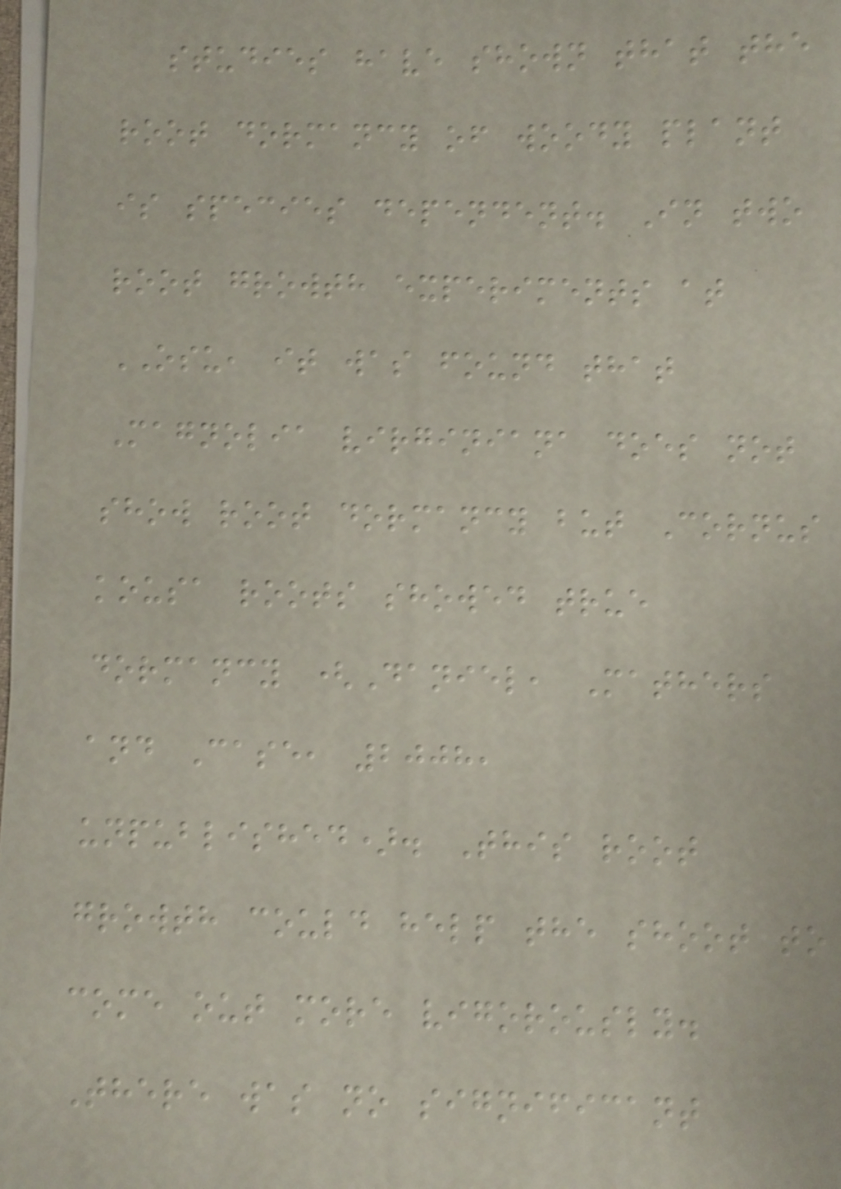studies have shown that the
root dormancy of woody plant
is species dependent. In two
root growth experiments at
OSU, it was found that
Magnolia virginiana does not
show root dormancy but Cornus
kousa roots showed true
dormancy (Daniel, Mathers
and Case, 2008,
unpublished). This root
growth could help the shoot to
come out more vigorously.
There was no significant
